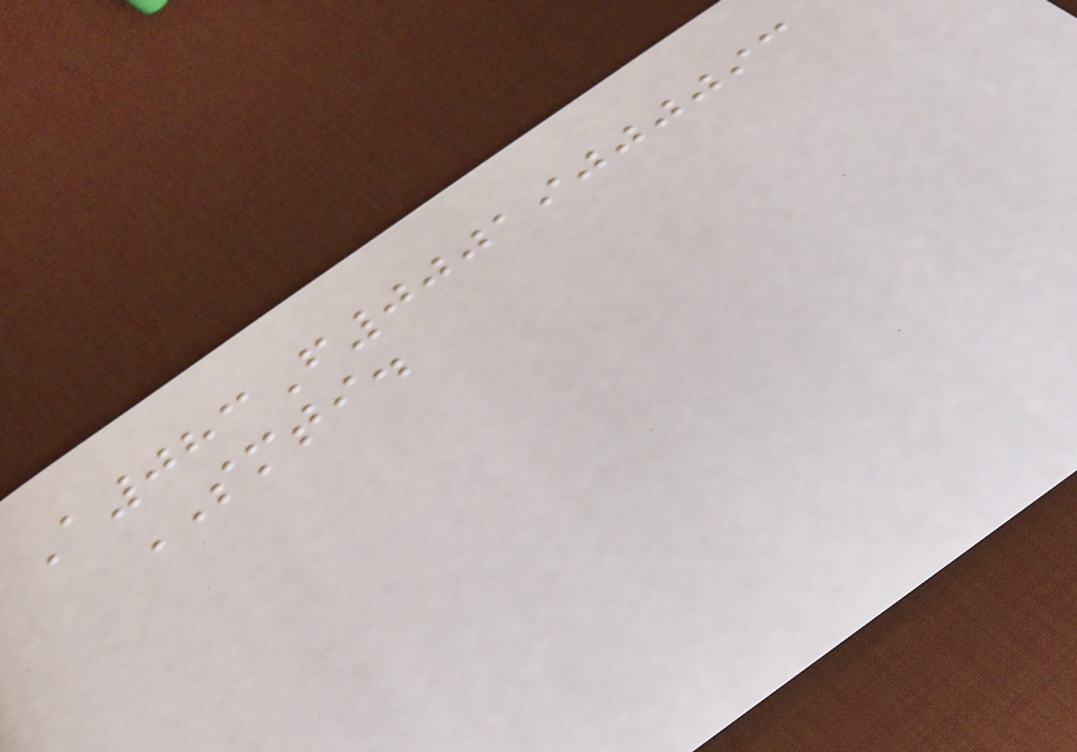A083F00019000093
SMTI.
